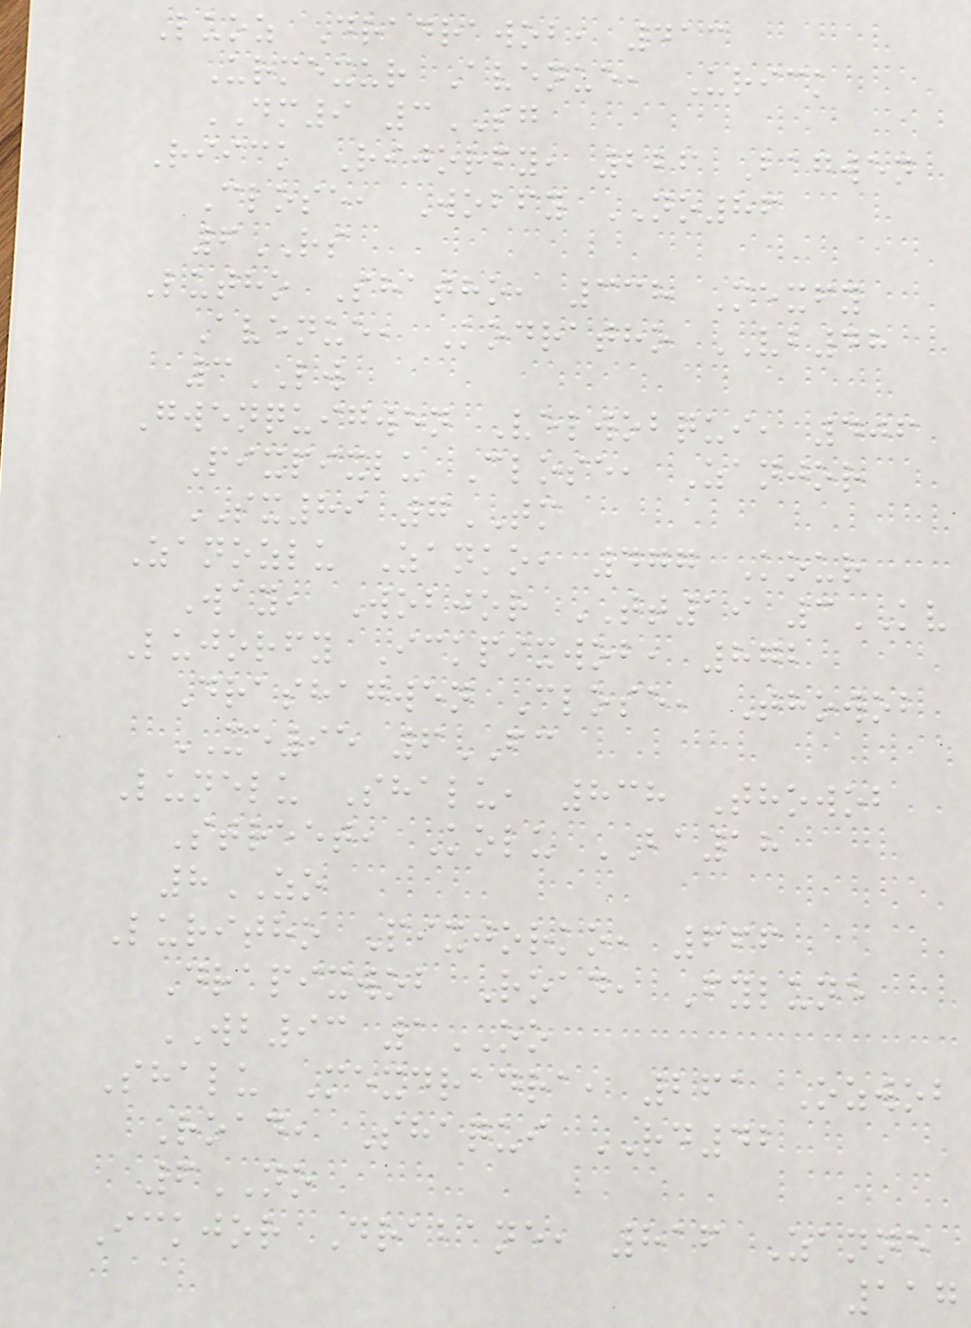Luoz Dradrawob, 413
Urmexur Avenue, Urick
DM9 3SG
Riick Rijorfy, 226 Bagwen
Close, Wobfy NO86
6RS
Lutho Shatho, 338 Mexfy
Avenue, Kodratho VB48
3LW
Gwenquigwen Velwobqui, 406
Pixpixlu Close, Zanjor
SX89 7TM
Zanozlu Zanko, 477 Kour
Way, Wobjor TT19 3KV
Lujorfy Ickpixwob, 872
Drashagwen Close, Thowob
XE95 6FC
Lunelu Shalu, 838 Thowob
Street, Kolu BA18
8ZO
Luritho Pixjorko, 666
Drapixwob Road, Fylune
WB93 1OO
Shalu Mexdradra, 261 Ozwob
Road, Shaqui RD42
6NO
Ickjor Drabane, 816 Zanne
117
